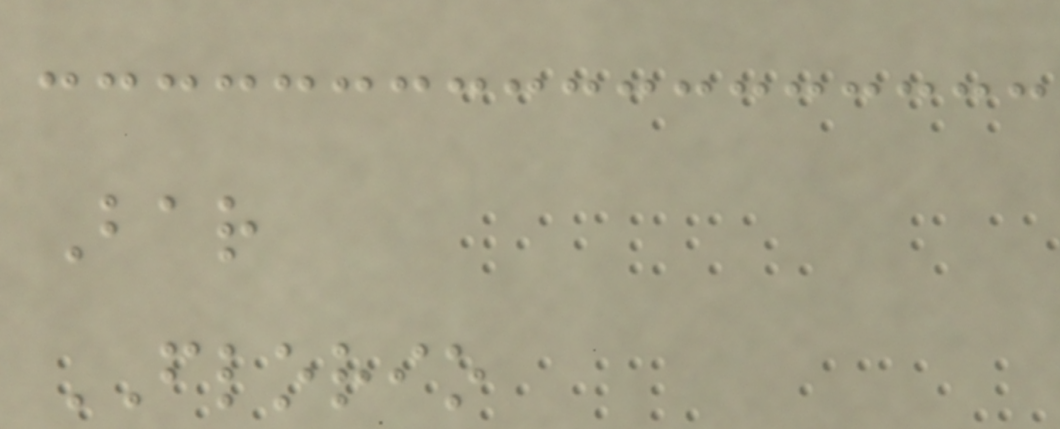Bar
FLORIO
